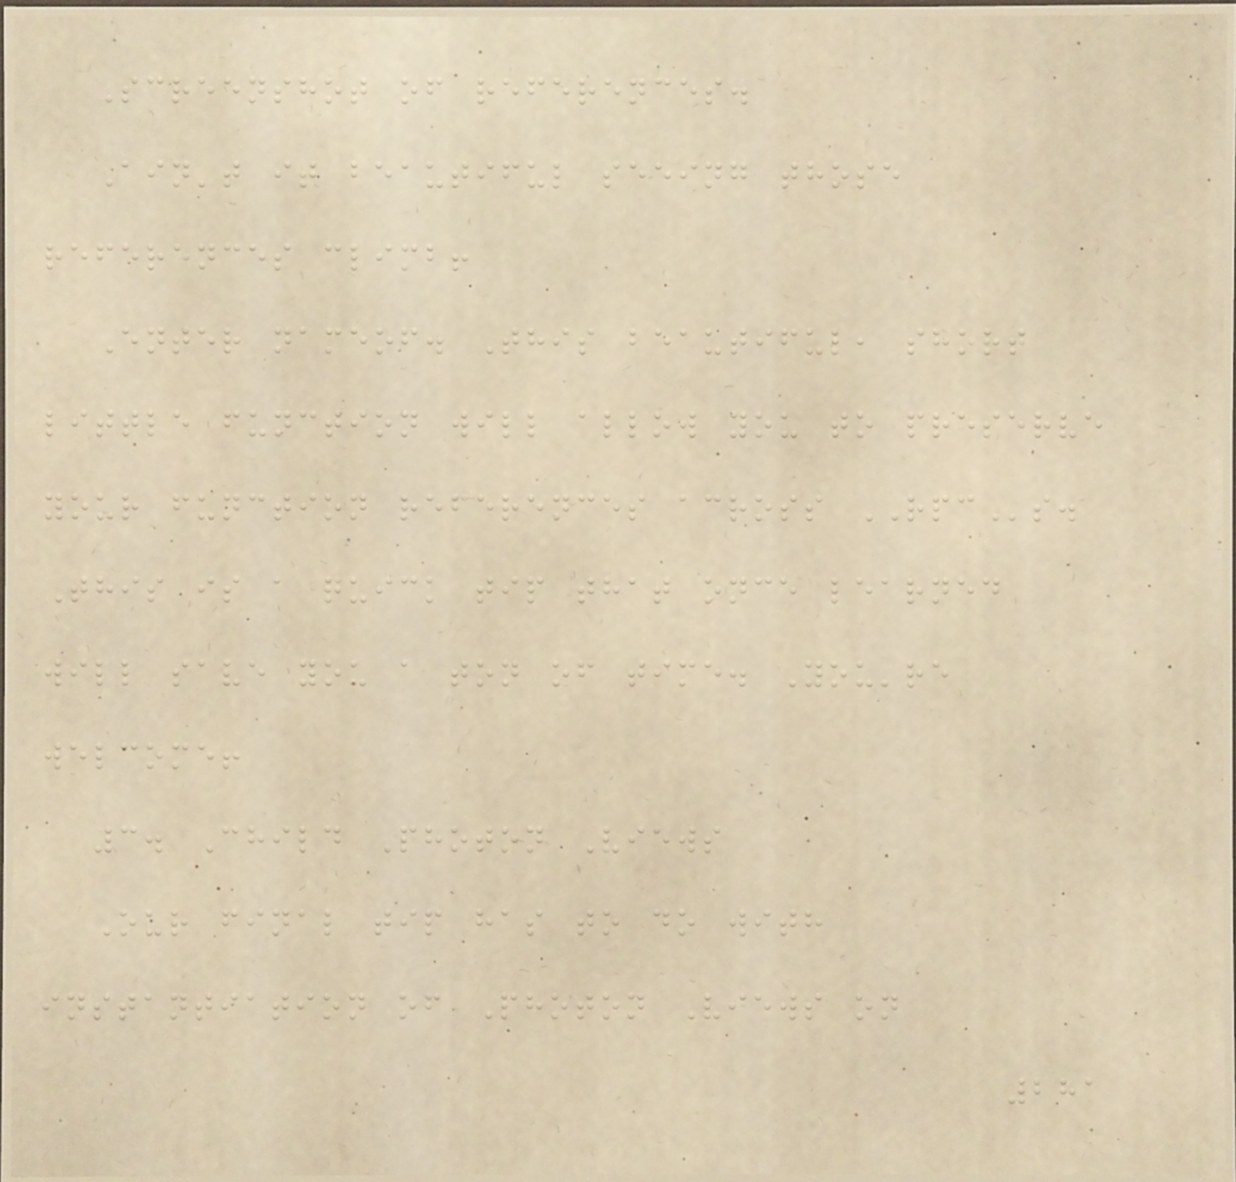Screenshot of references.
Ain't it beautiful seeing those
references climb!
Enter nameof. This beautiful, short
little function will allow you to preserve
your function references across RPCs.
This is a quick tip that once learned
will save you a ton of time. You're
welcome!
3. Child Photon Views
Our final tip has to do with
instantiation of Photon Views on
281
